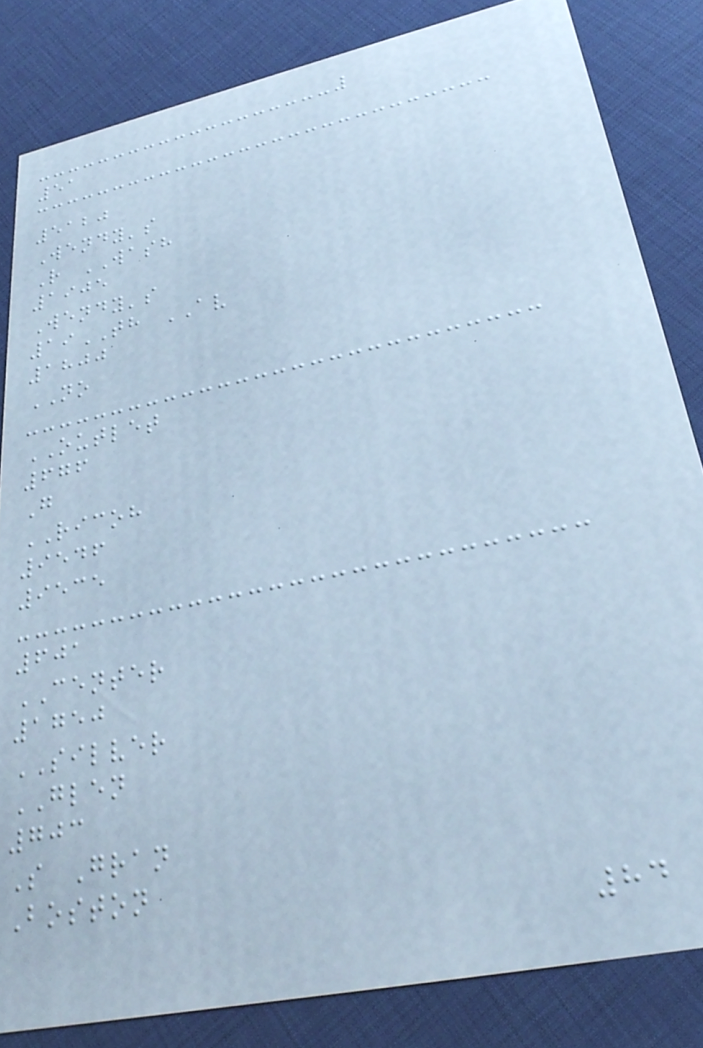51
5120
Wendy's
R WASH
1905
Wendy's
19TH AV
1800
NO
OUTLET
676
G
RICOH
9546
9535
601
CENTER
1750
SILVER
GLEN
703
S Gran
Boston
84
